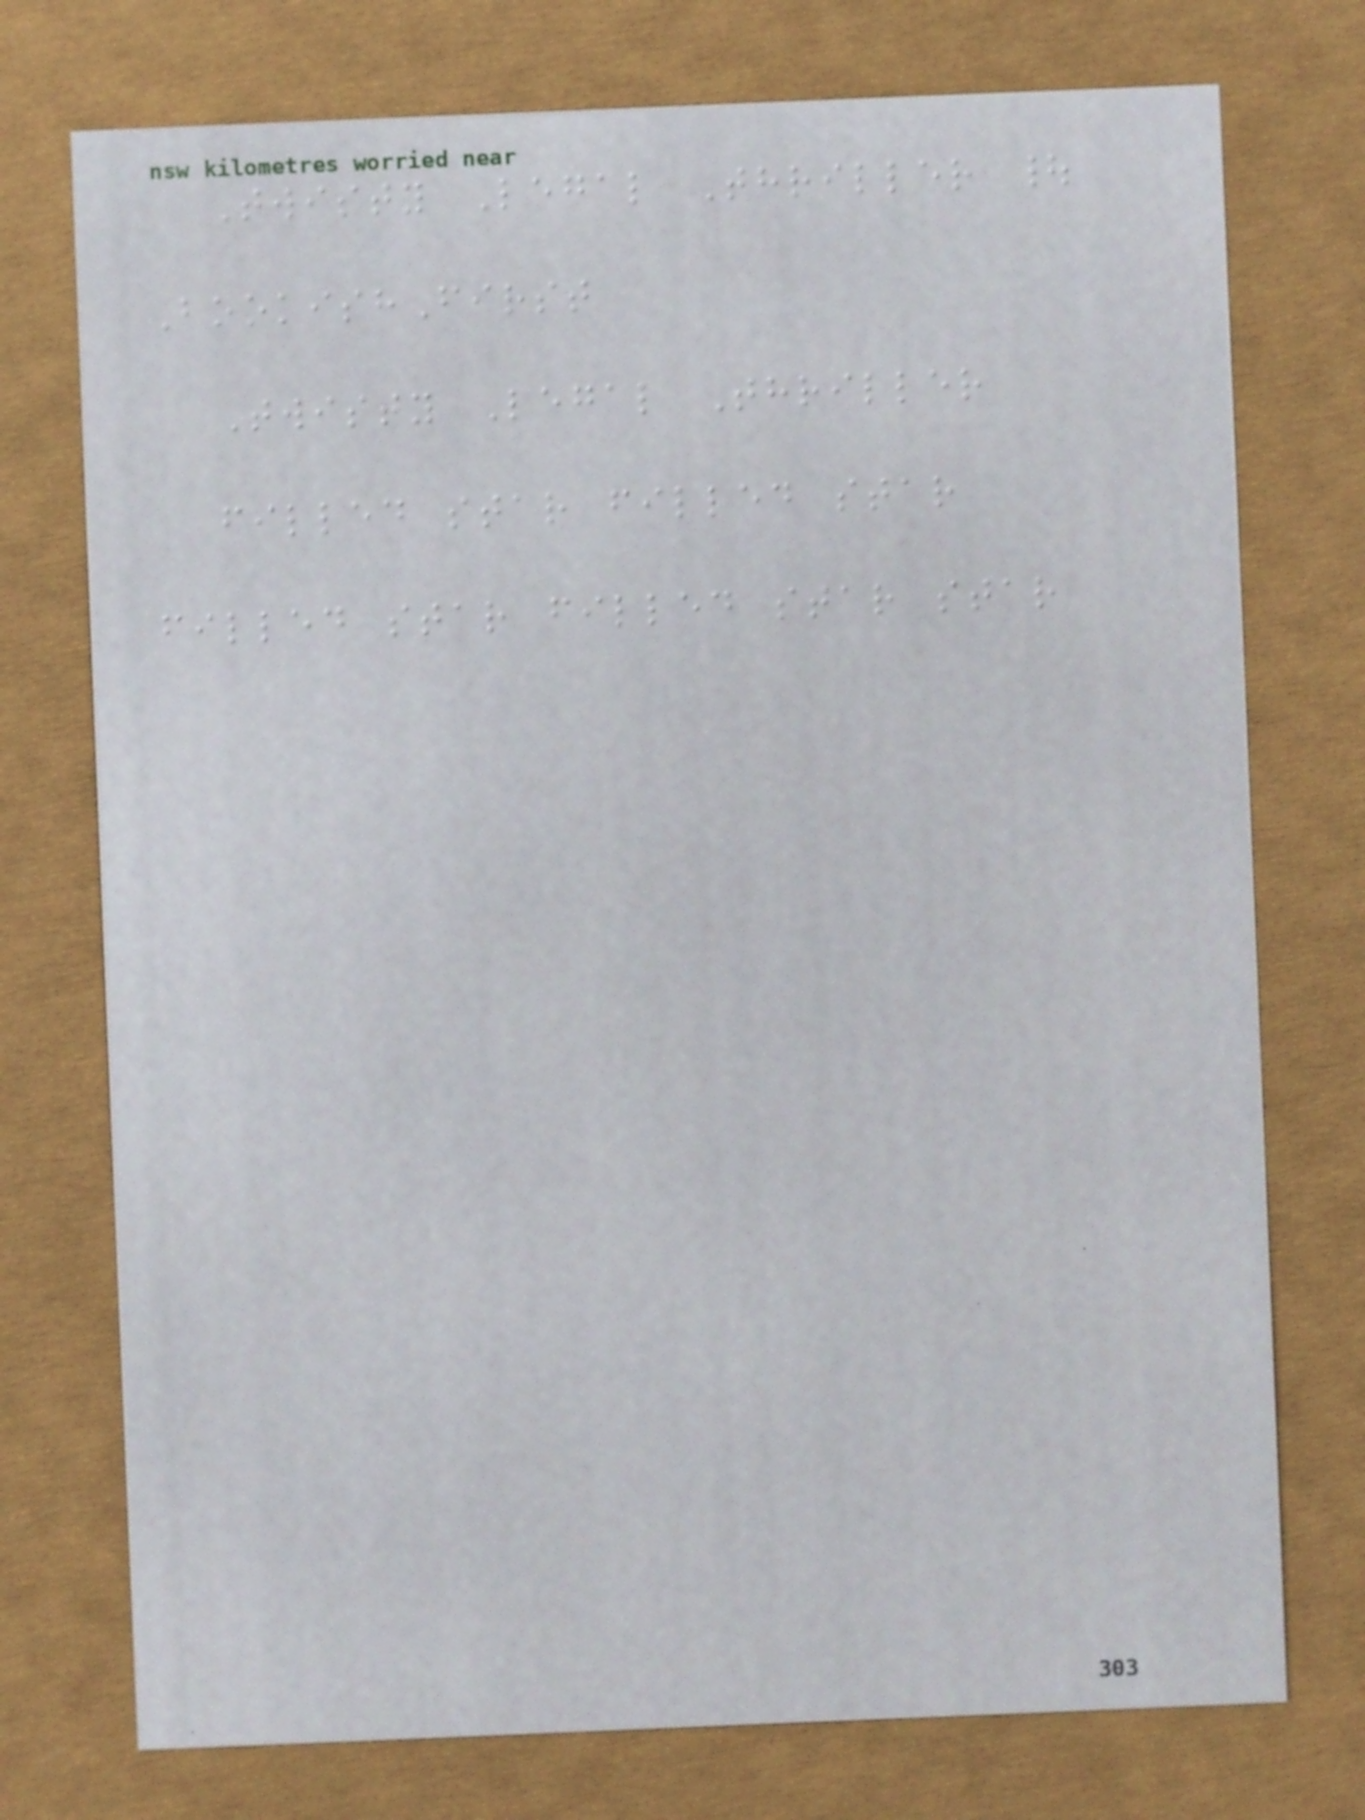Twisty Legal Thriller |
BookishFirst
Twisty Legal Thriller
filled star filled star
filled star filled star star
